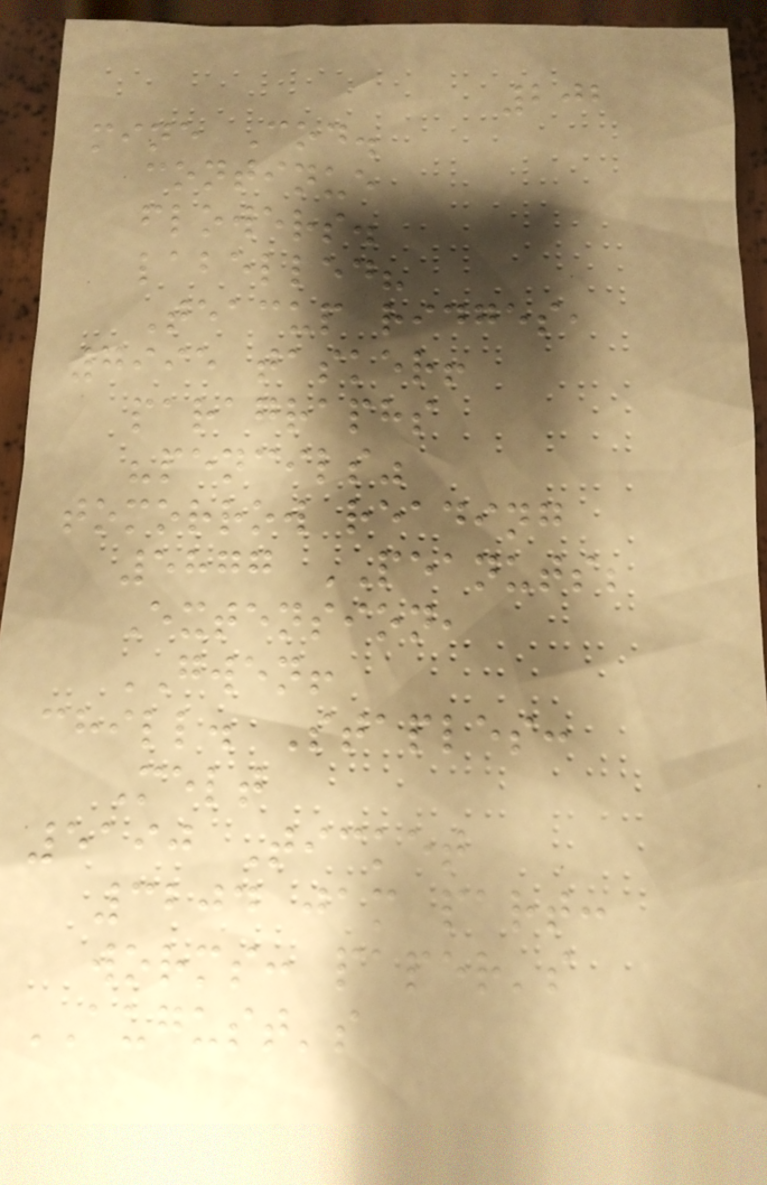202
mine Cod.
continue
flowers.
labelled?
Teacup ridges,
7995 tasker!
paragraphs
"pencils"
tomorrow reading
5877 PEANUTS;
Extension,
GWEN!
chill. Staples:
Melt
5190 Ticket
3204 jam part:
worms: paper's
AUGUST's
